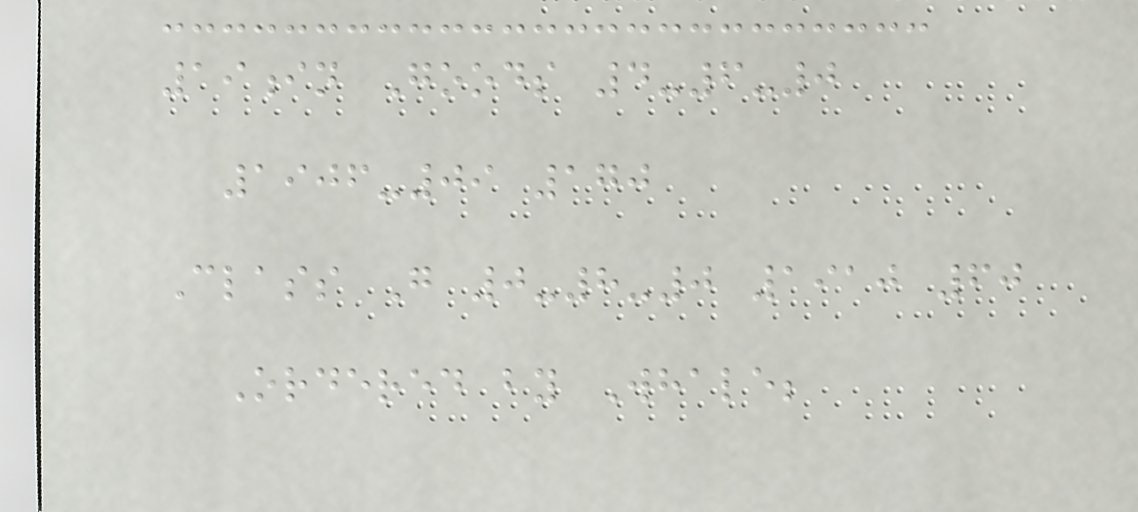19in Goods 4-6-0
1906-09 170
Class G 0-8-0 1910 60
Ordered by Whale;
